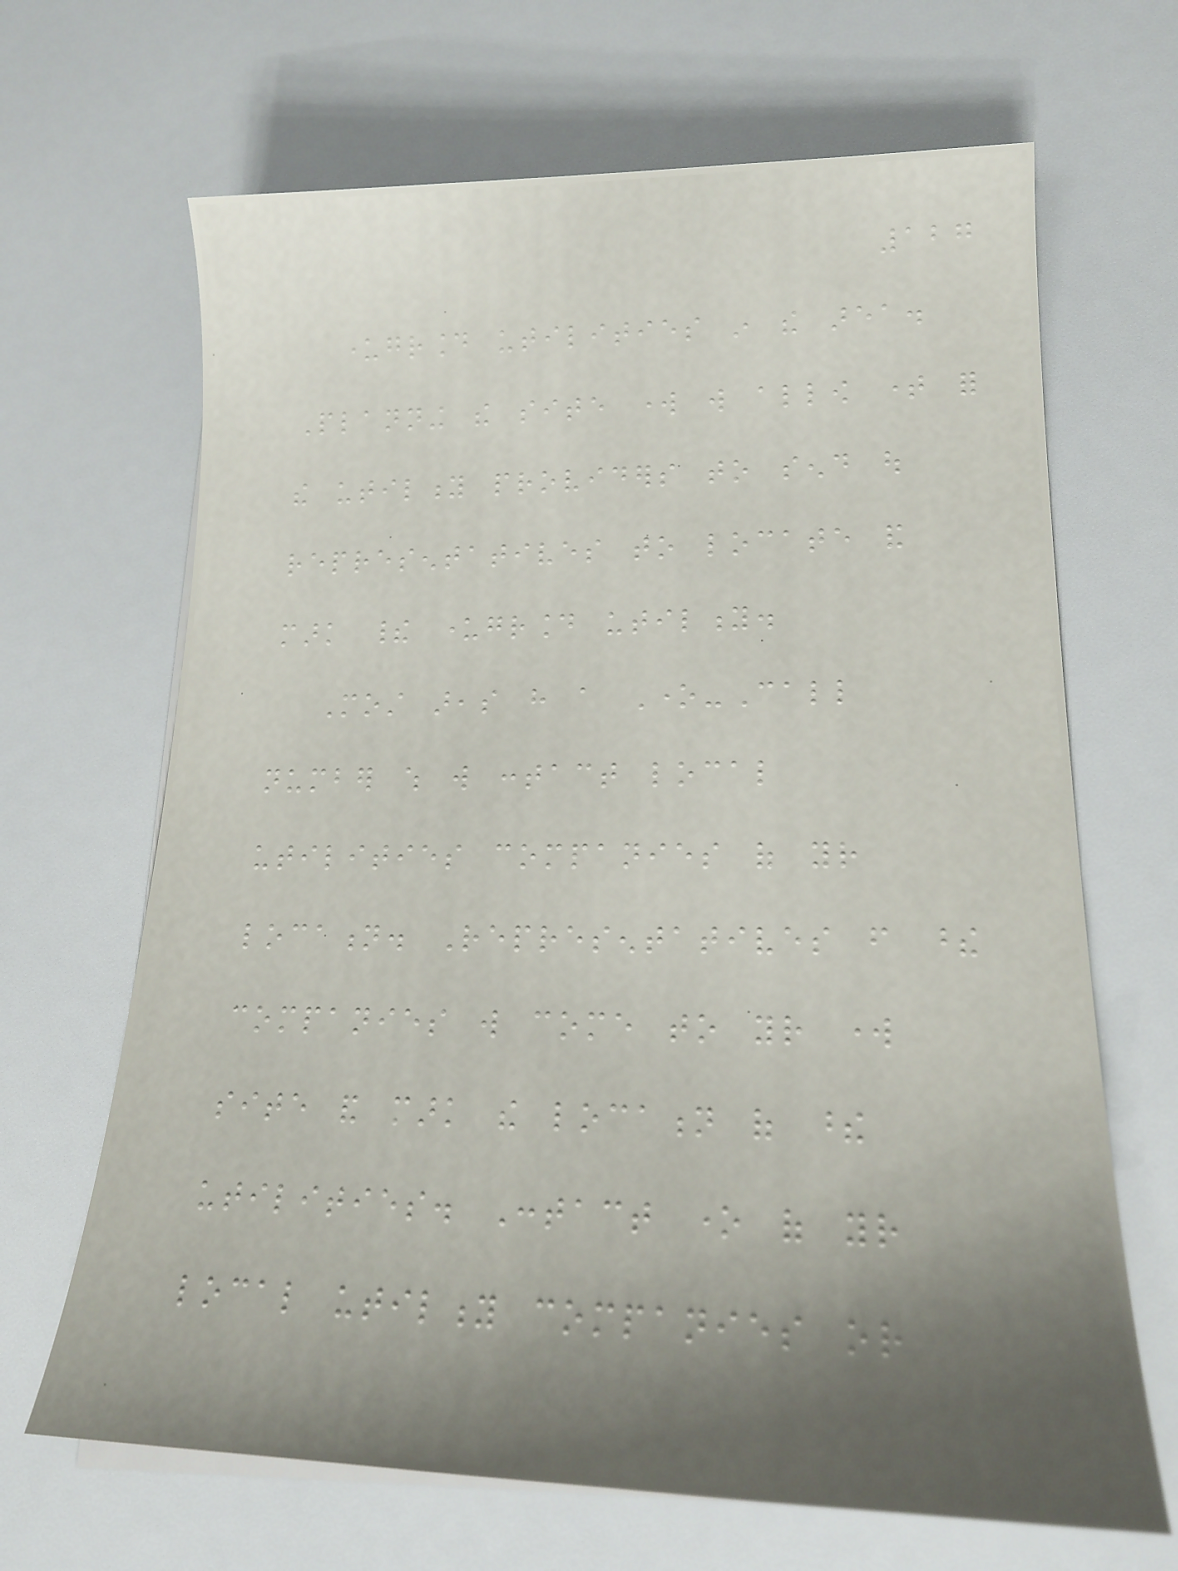127
underground utilities in the area.
Planning the site work will allow time for
the utility providers to send out
representatives to locate and
mark their underground utility.
Most areas have a One-Call
number which will contact local
utilities companies of your
location. Representatives from these
companies will come to your work
site and mark the location of these
utilities. Contact one of your
local utility companies or
